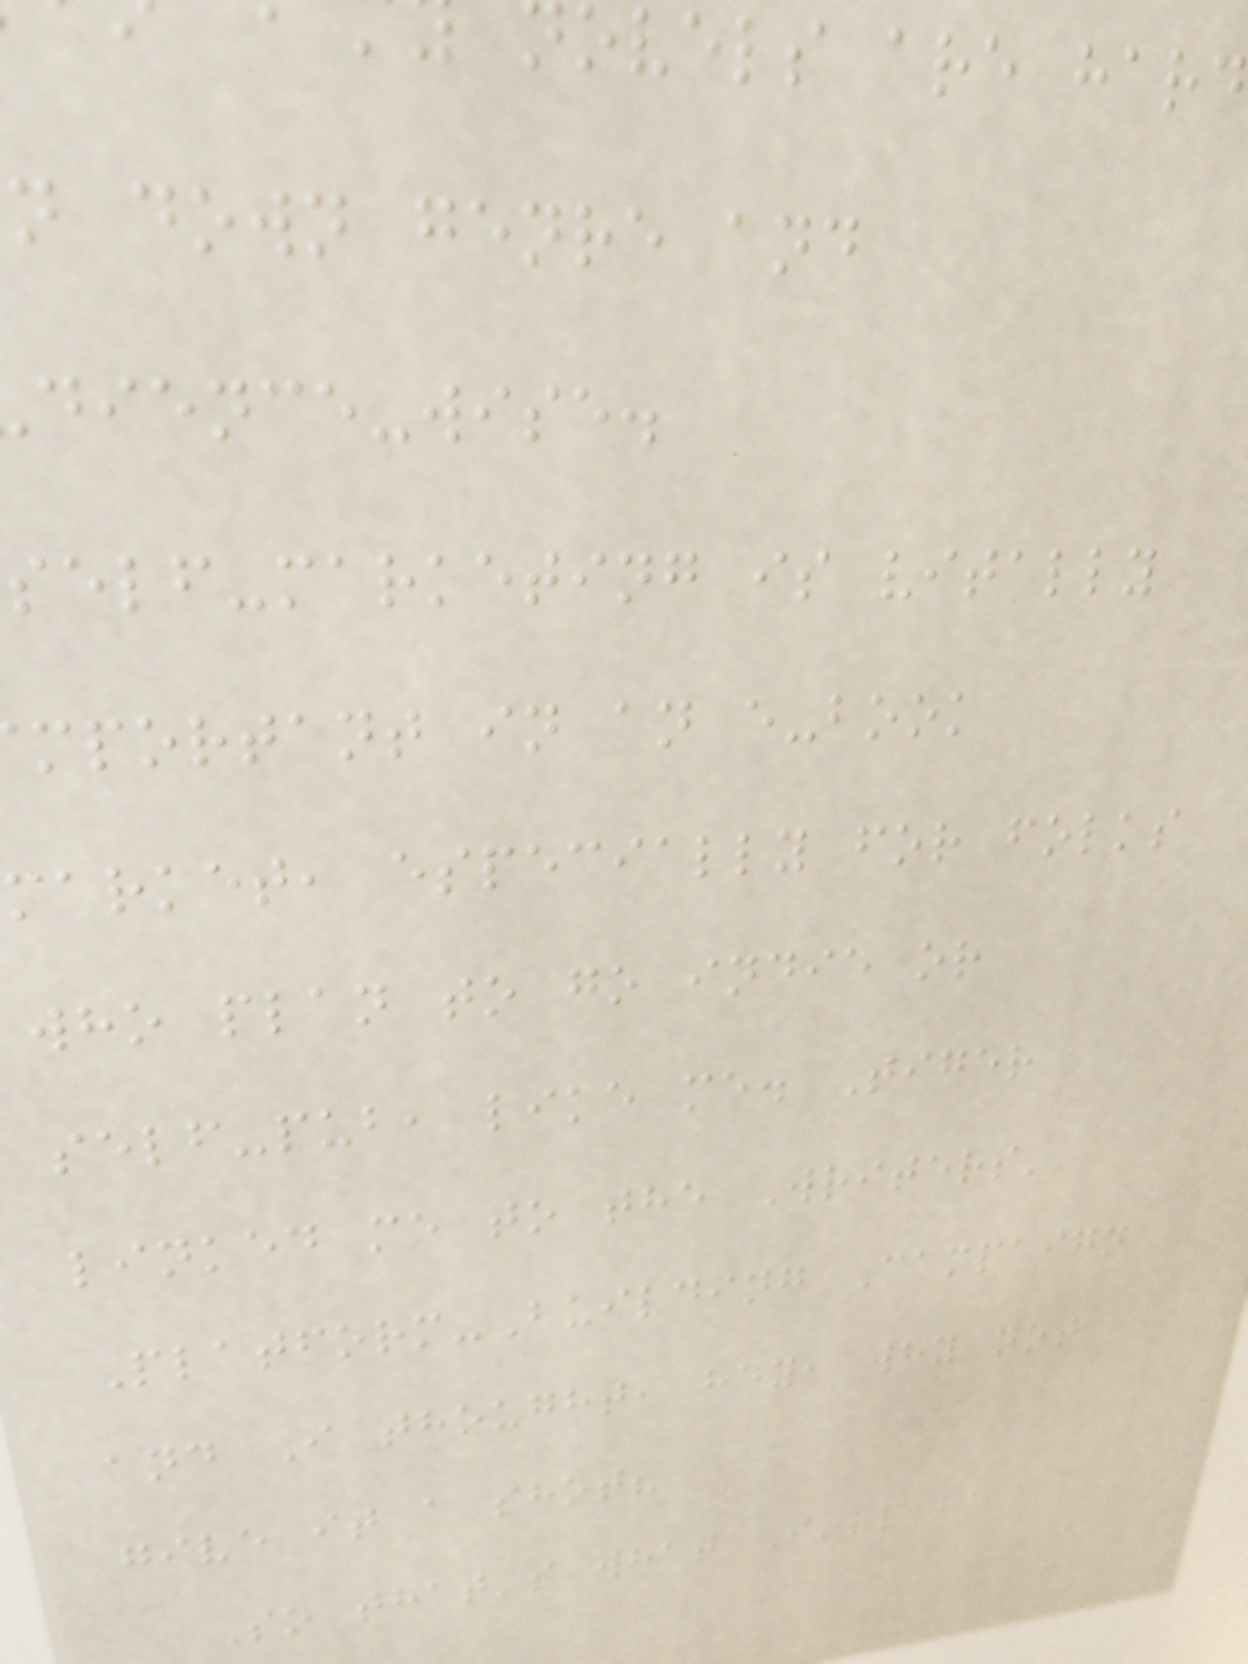ovels are hard
n down genre and
dience-wise.
self-marketing is vitally
mportant in an e-book
market, especially for folks
who plan to go indie or
self-pub, like me. Tiger
linked me to the Writers'
Platform-Building Campaign
and I thought, hey, why not
give it a shot?
So that's what I'll be
